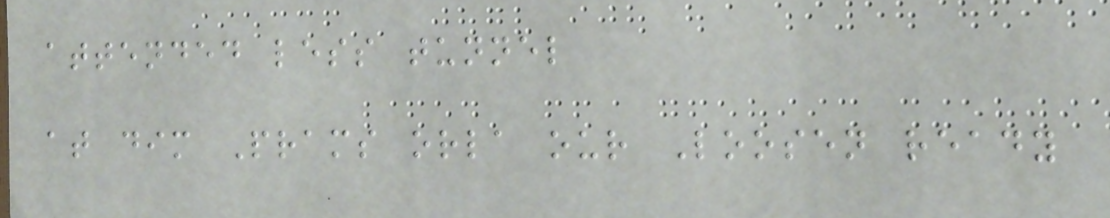attended less tunnel
at dim Prams orla our Loosen ready
